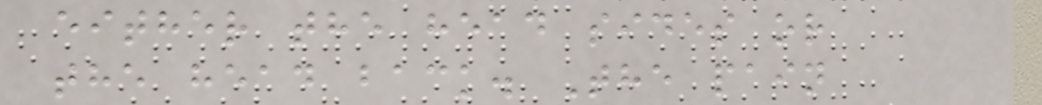either the head sides or
the head back. The pain
